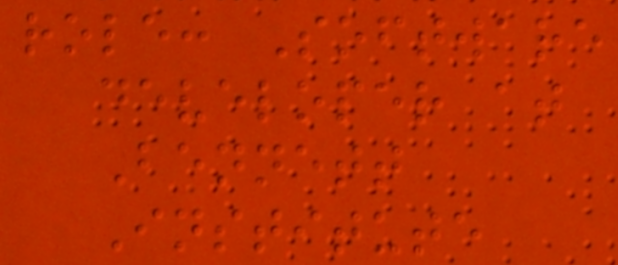role: Software
developer at
Bennett
Institute
